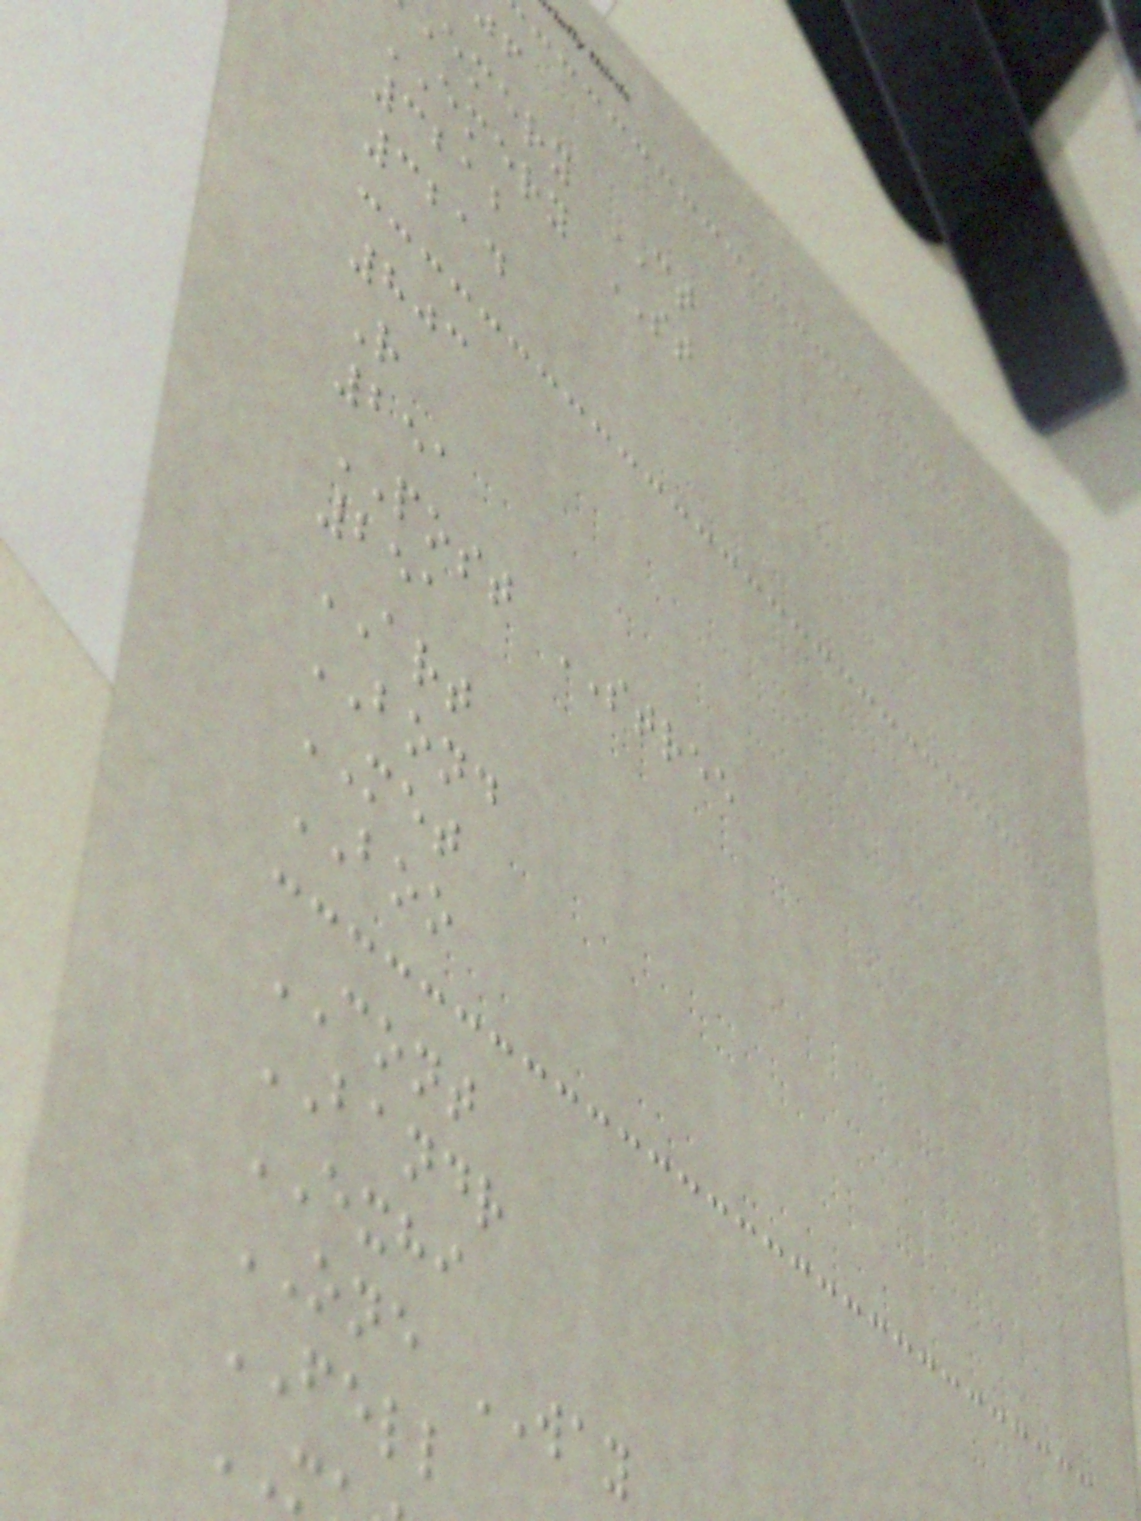emery CT
EMERY ST
3212
3214
803
R
251
POST STREE
251
ART
BOND
MET
BOO
CONT
BANDR
EXHI
ONE WAY
FELL
